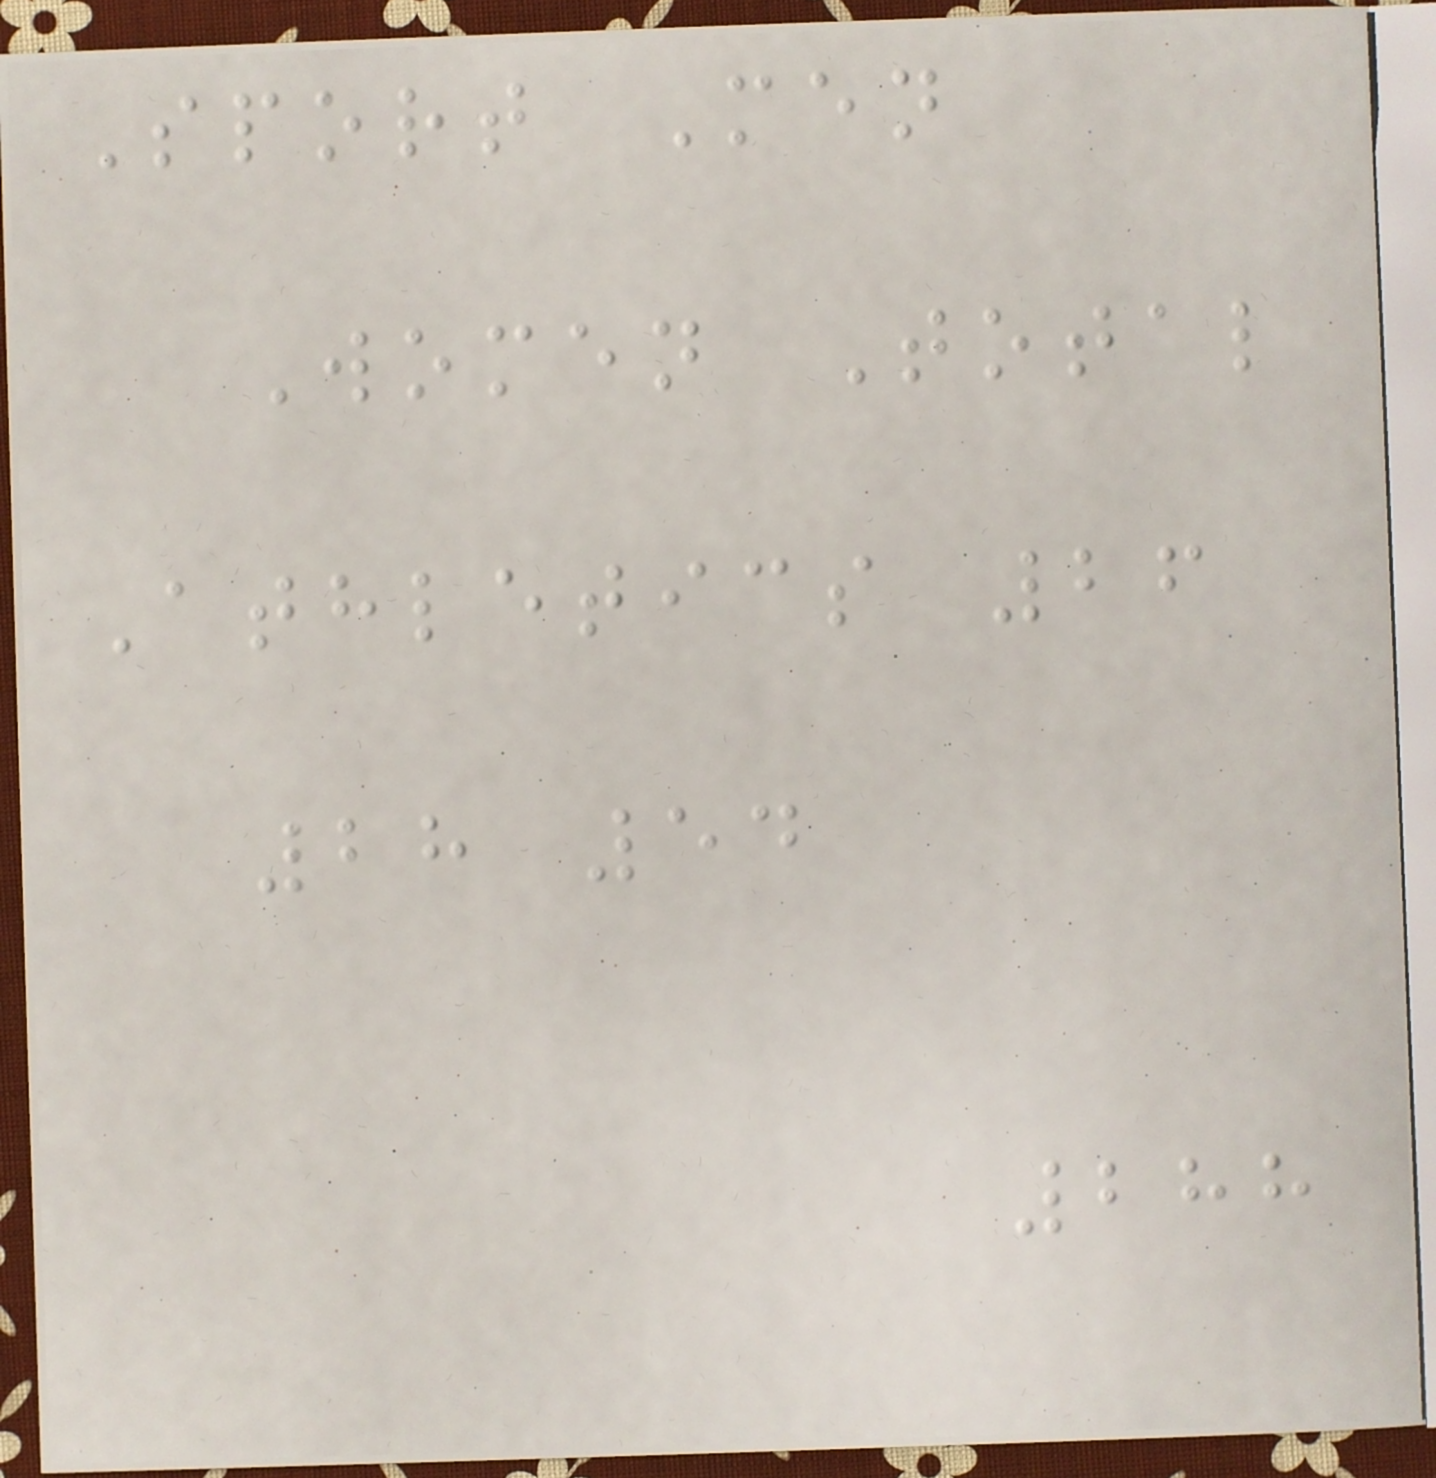Sport Men
Women Total
Athletics 26
28 54
288
